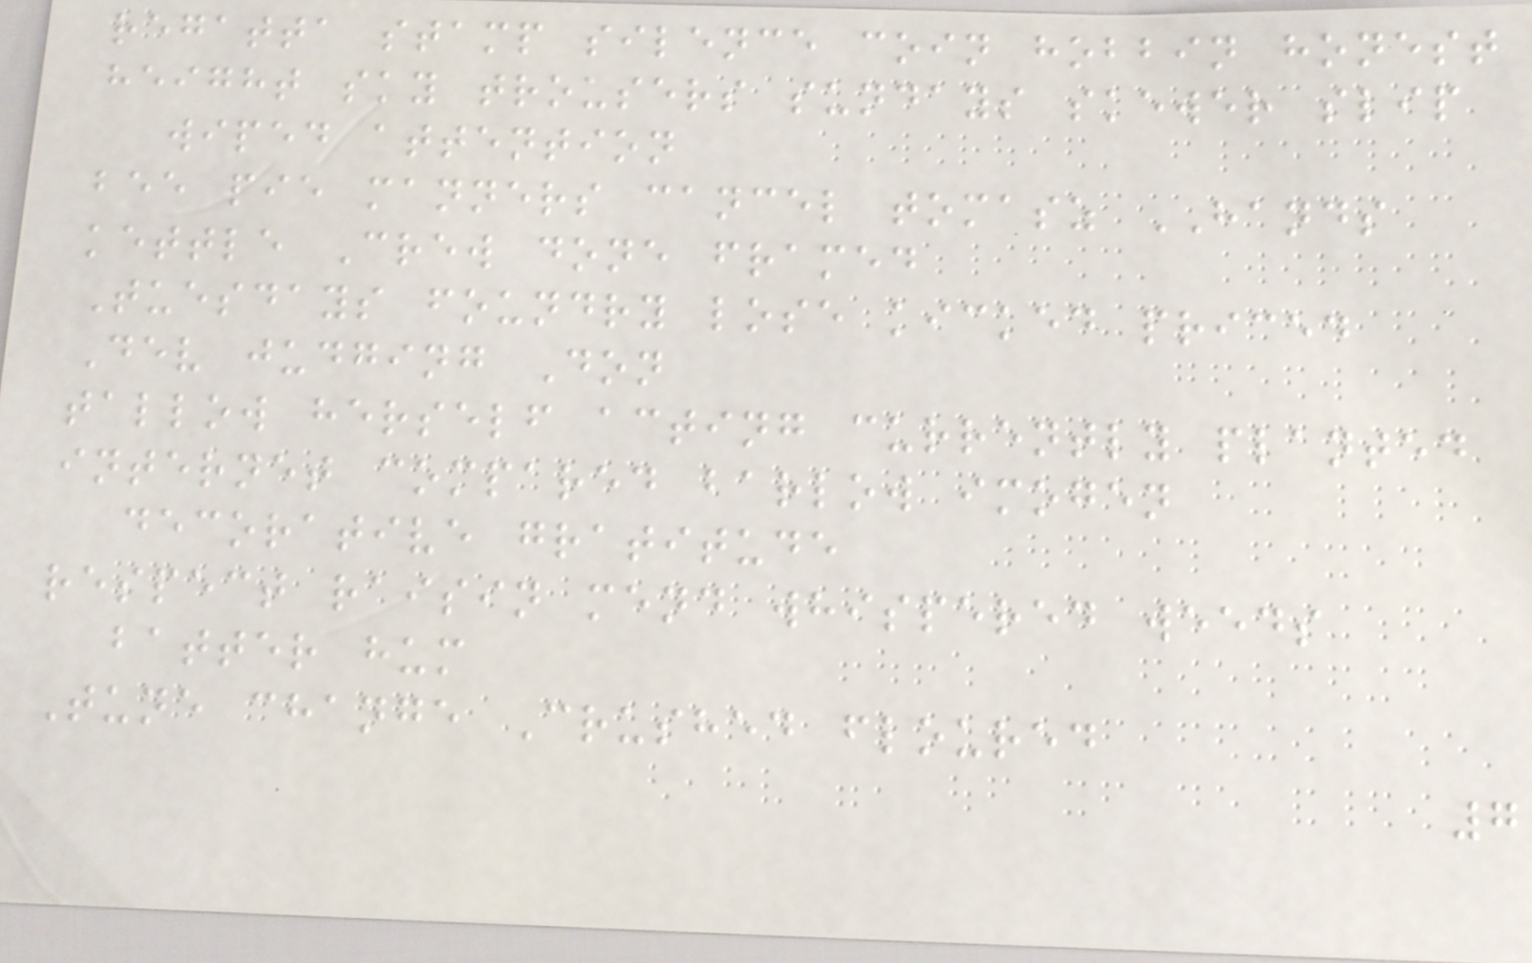regatta stamp silence coin hobbin honest
height sky trousers sundays skewer slip
wiped attention
bee pie manners cancel tomasz HANDS
kettle Crew done framed
Tuesdays foundry lose kicked priced
Dev judging Don
tallow herself acting currently planted
internet compared barlow imogen
decorative gratitude
respect raisin mend whispered weeds
batter hum
Tune change Crushed floured
7
